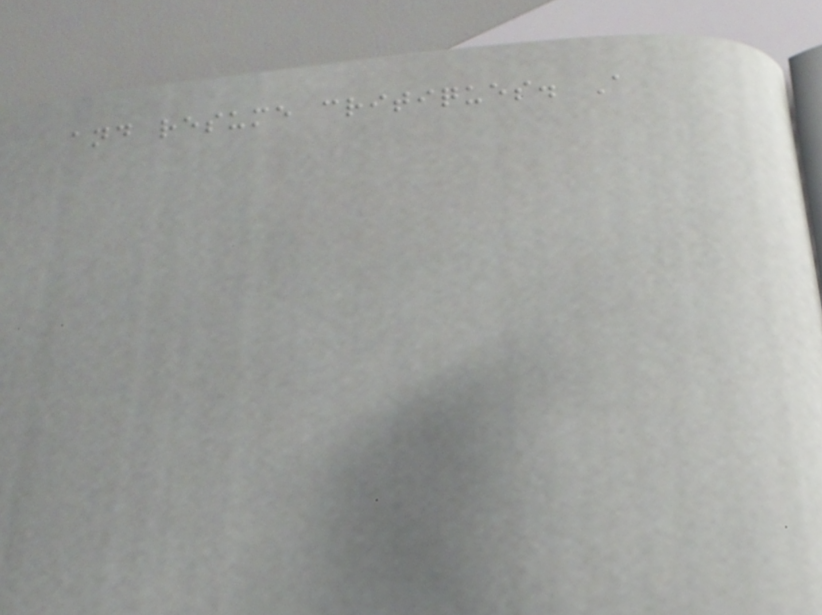and resume critiques. A
